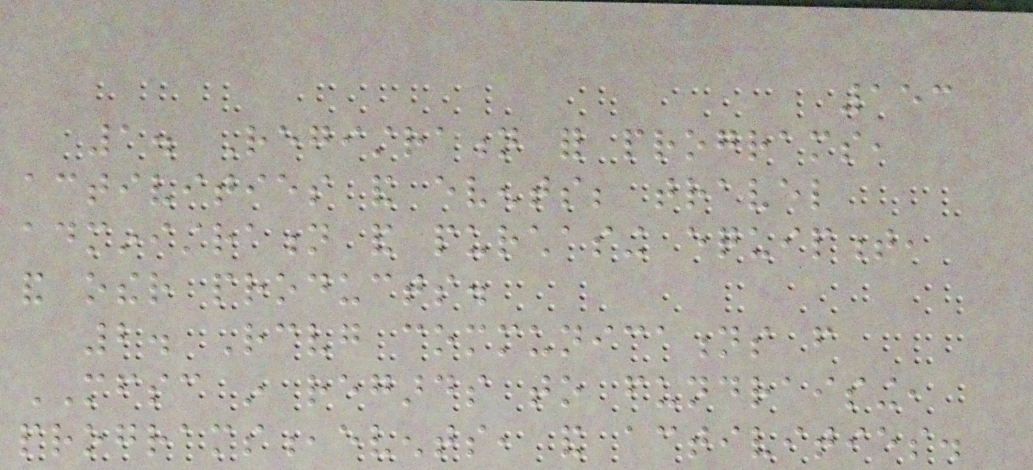153
1. Registration for programs,
activities and events; travel
administration and purchasing equipment,
and other products.
2. Receiving communications from
MFSC in regards to fundraising,
programs,events, and activities.
